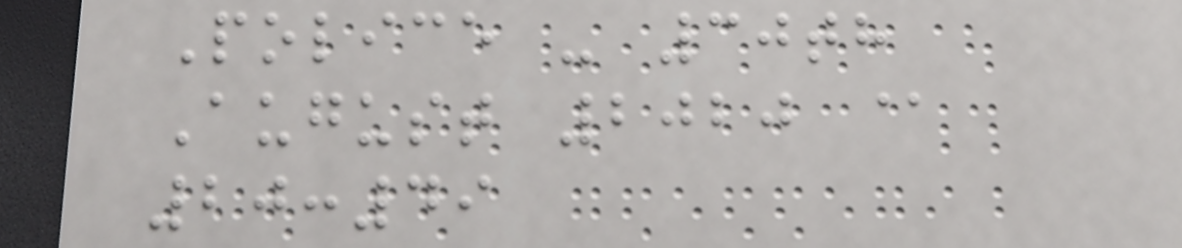Police - 30th
August 2020 @
20:49
